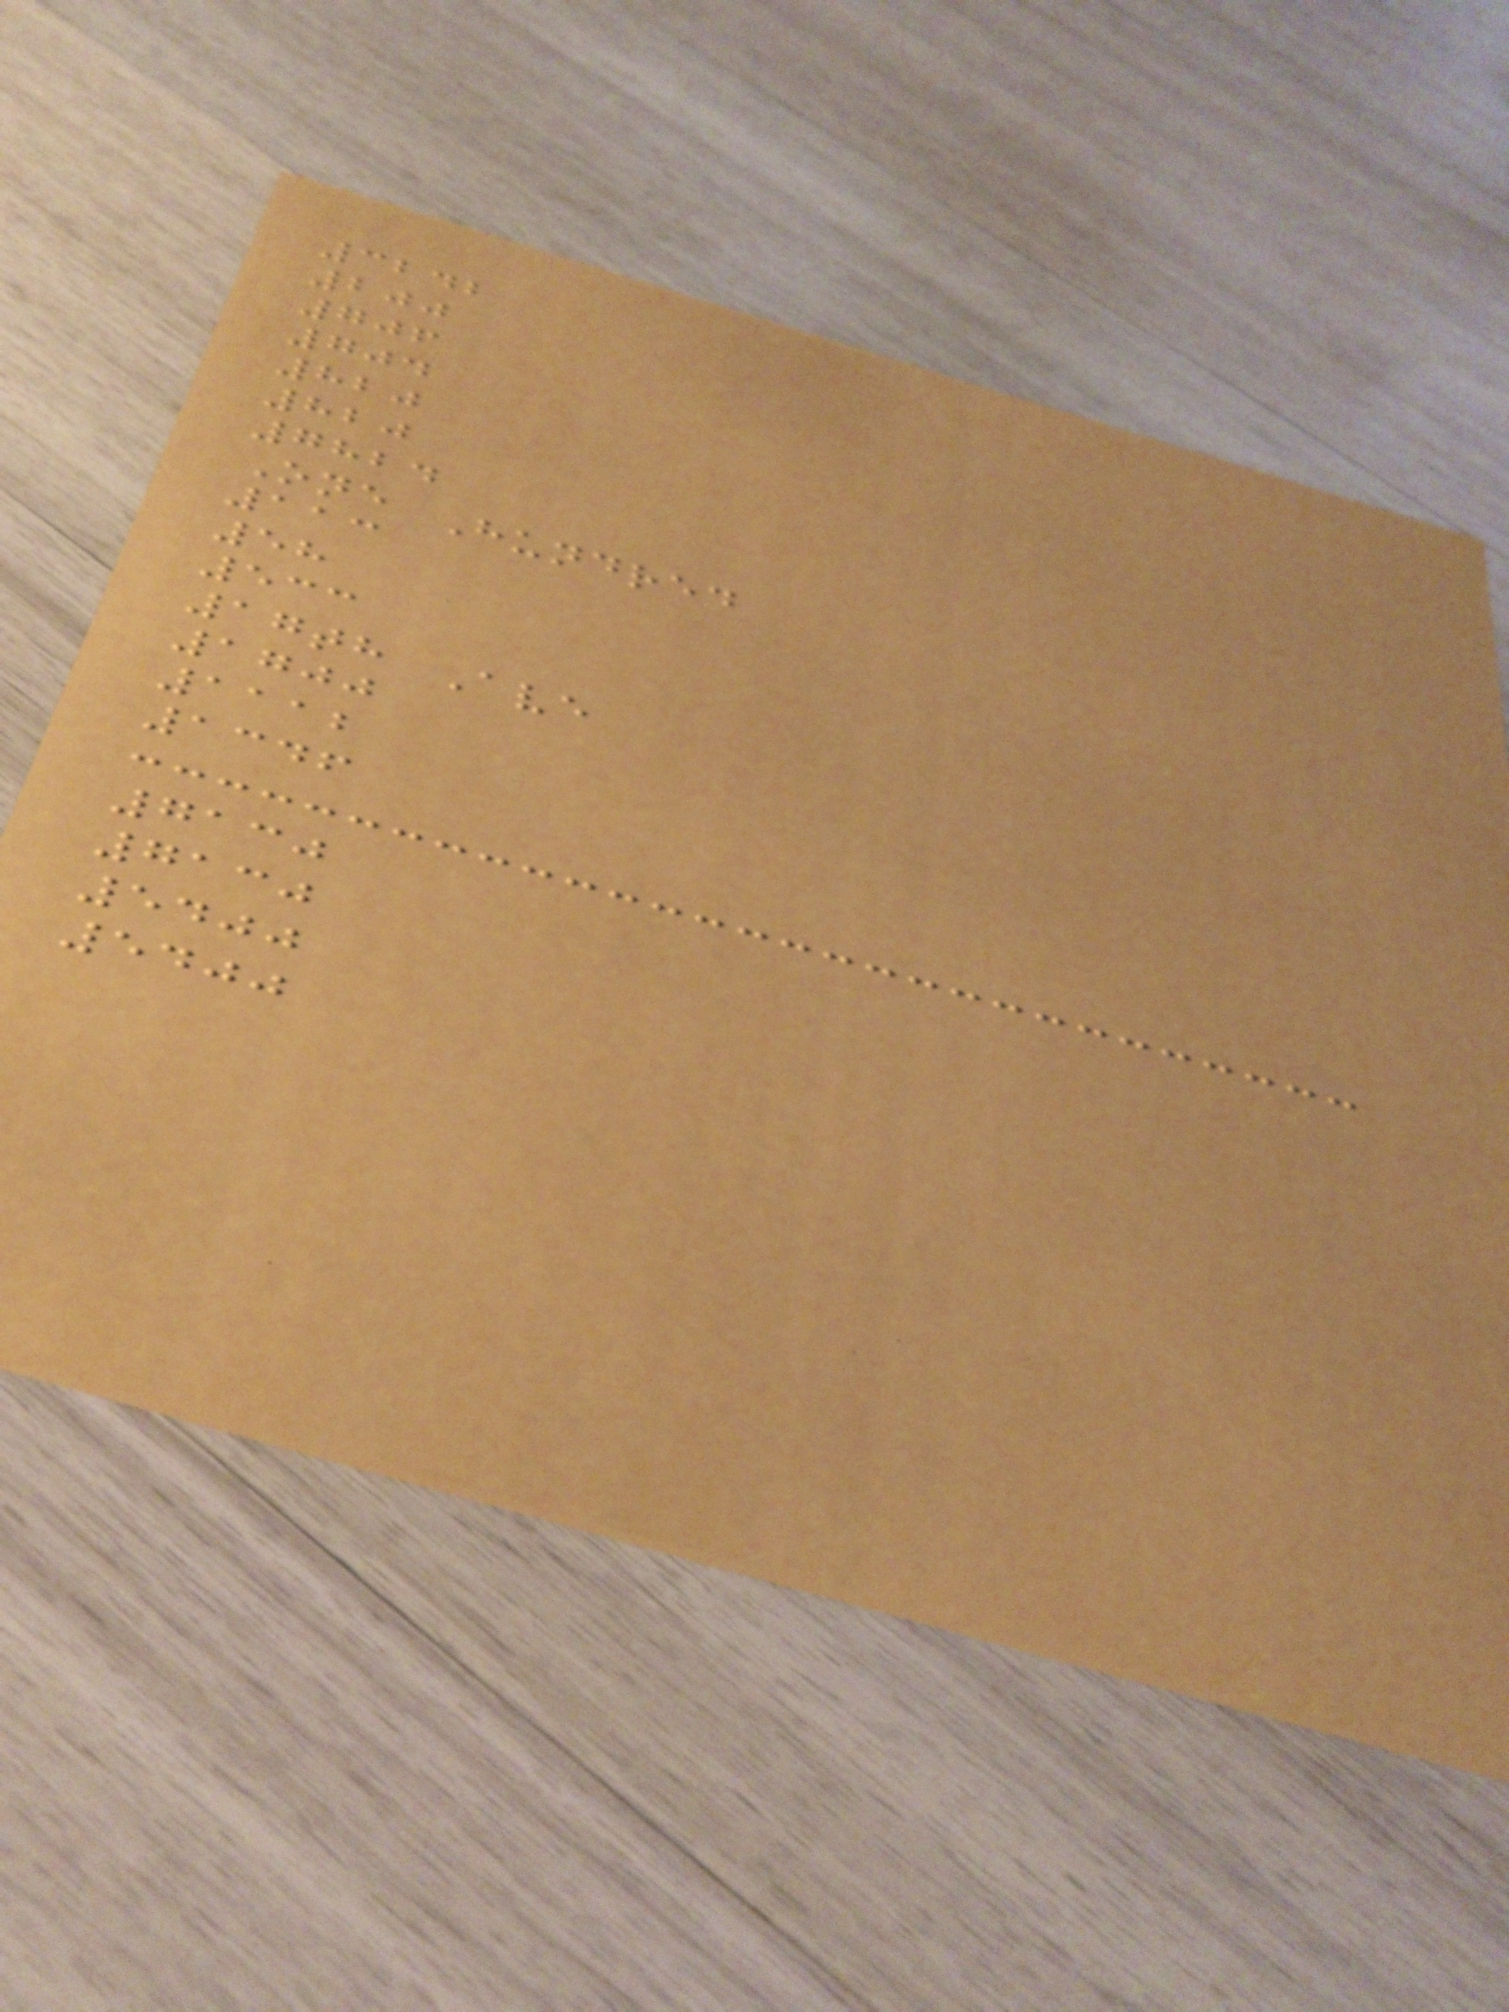3242
200
706
704
820
820
7824
One Hundred
113
58
533
17th Ave
1700
1112
1346
7130
7130
5400
5400
